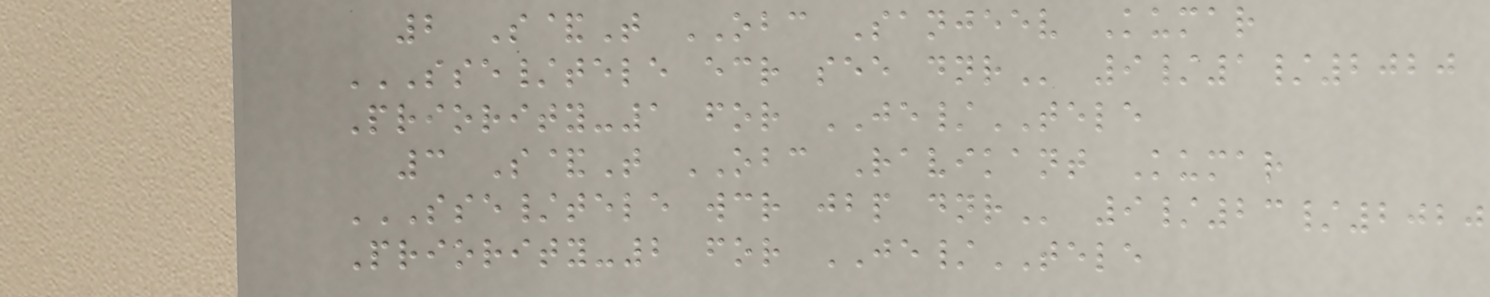2 S&T OBC Sanjeev Kumar
SSE/TELE ECR SEE DNR 9/1/2020
Priority-1 for JE/TELE
3 S&T OBC Ravikant Kumar
SSE/TELE WCR JBP DNR 9/23/2020
Priority-2 for JE/TELE
